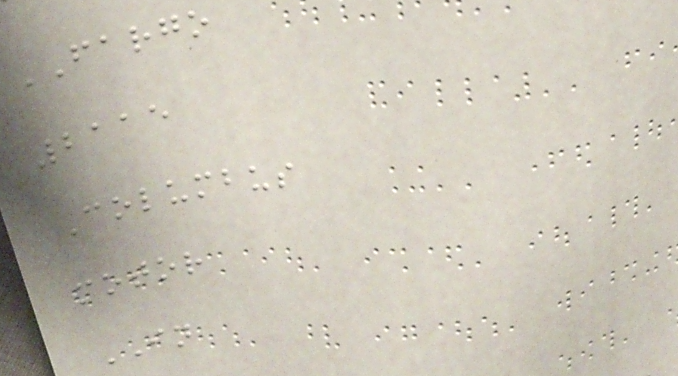FARGO
2115
Columbus
motor
IN
